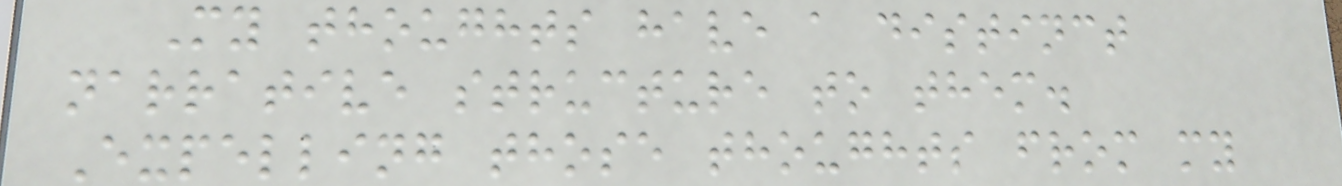My thoughts have a distinct
narrative structure to them.
Expelling those thoughts from my
